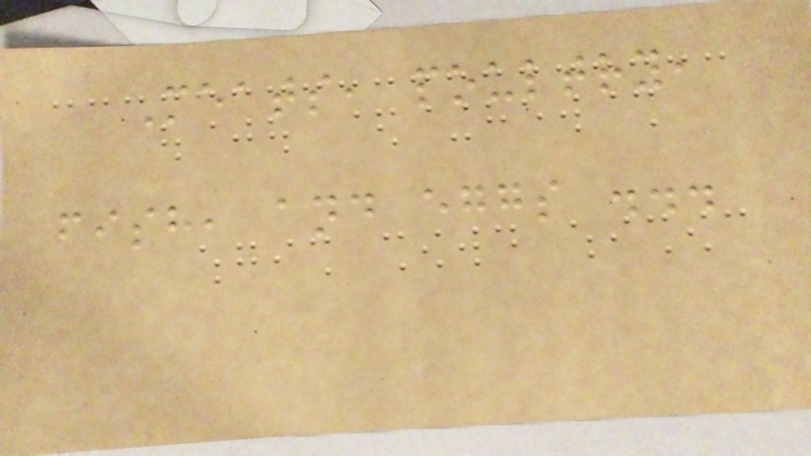Meats, poultry,
fish, and eggs ...
